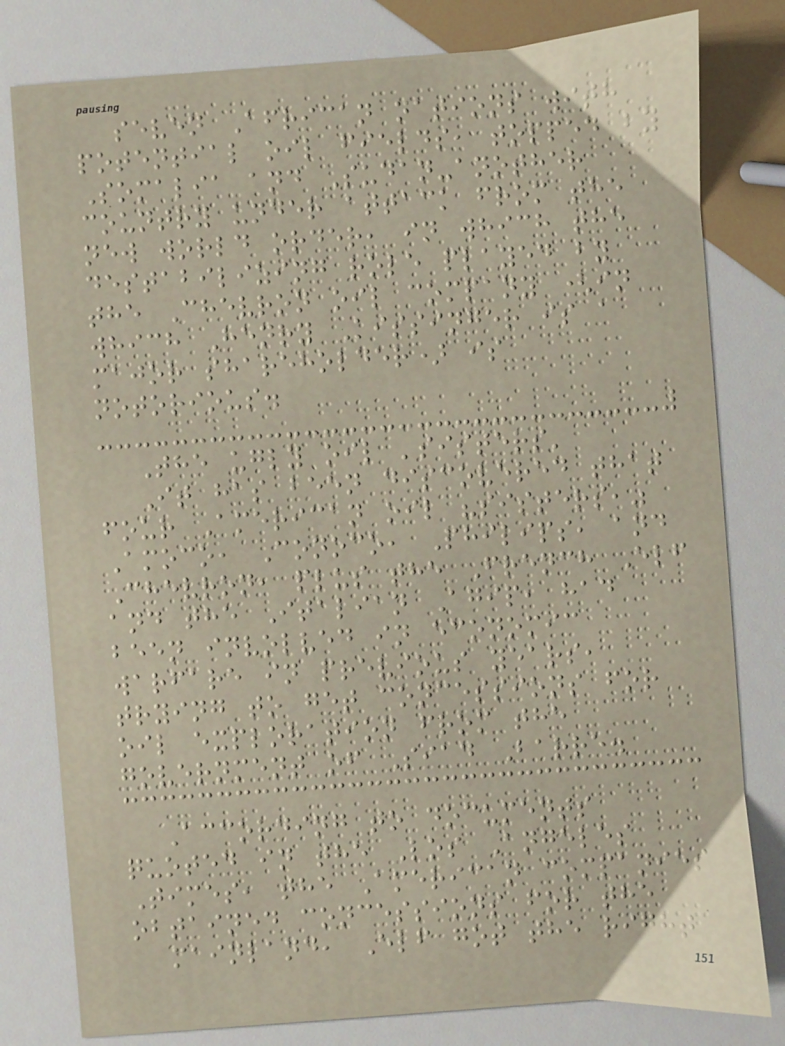seven African nations with
potential oil fields, topped by
Somalia and Sudan-another
country under attack from the
new world order, in which the
destabilizing role played by
the Chevron oil company (in
which Henry Kissinger is a
major shareholder) is
notorious.
The ugly oil 'sisters'
It has been discovered that
four American oil "sisters,"
Amoco, Conoco, Philips, and
Chevron, plus the French Elf
and the Italian Agip, had
been involved in economic
warfare in previous years,
trying to get concessions for
oil exploration from the
government of Siad Barre.
According to documents
quoted in the Los Angeles
Times, the American companies
obtained concessions for the
mainland, Elf got the right
